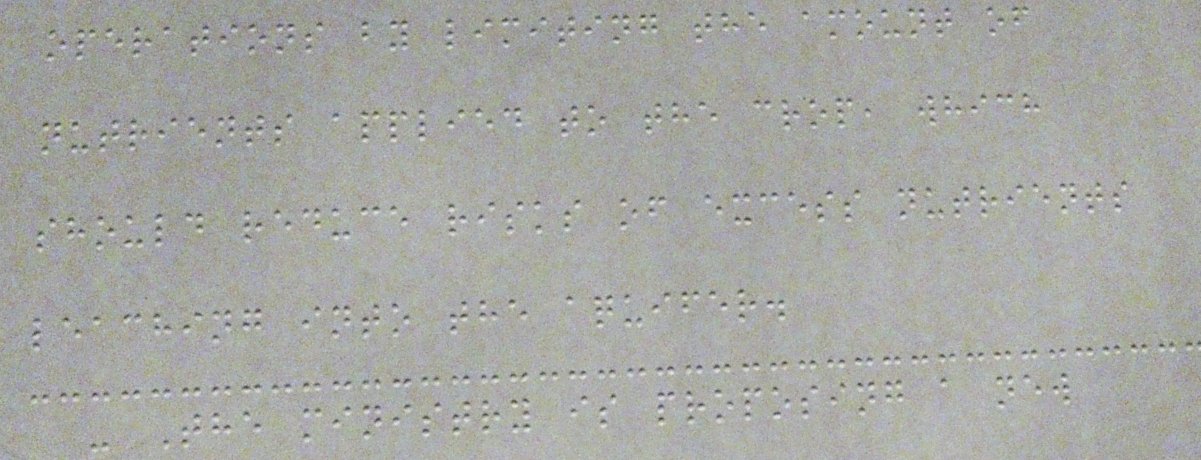operations by limiting the amount of
nutrients applied to the crop, which
should reduce risks of excess nutrients
leaching into the aquifer.
- The ministry is proposing a new
